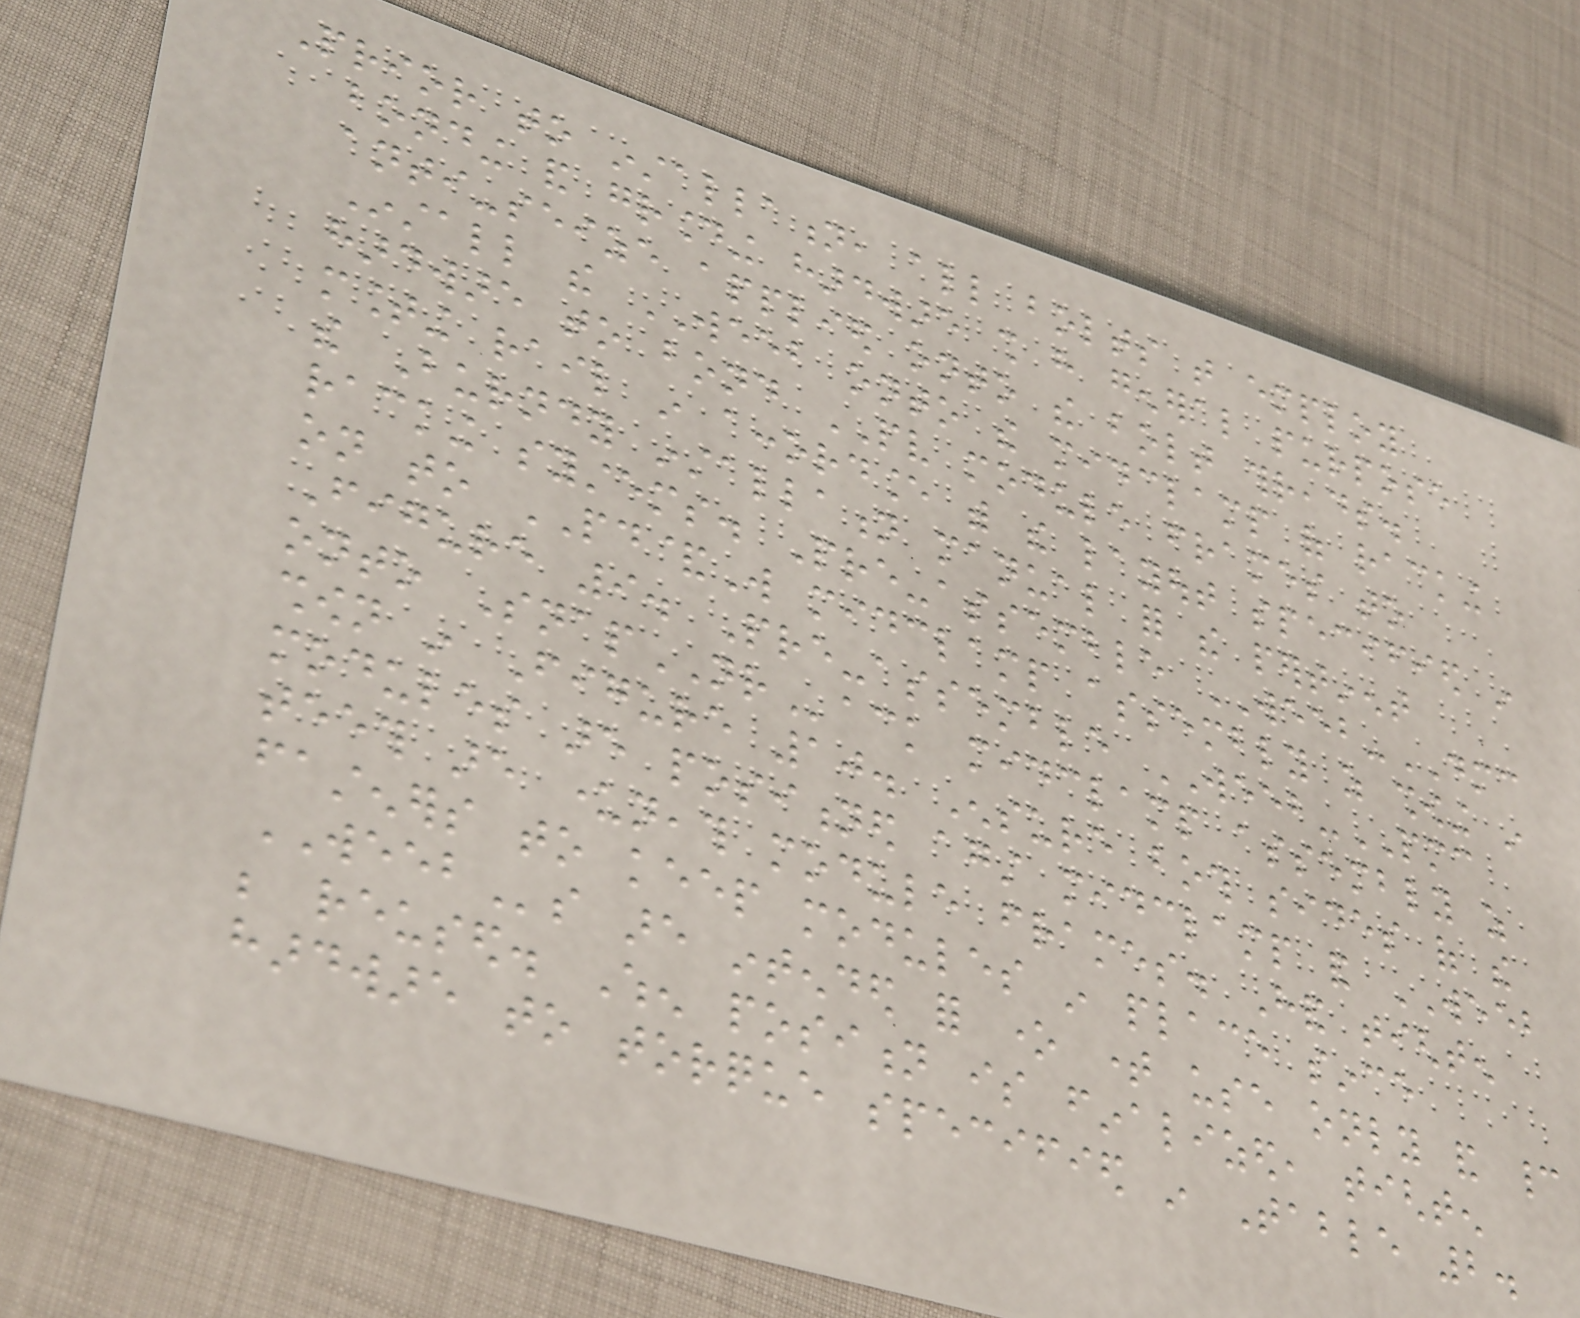Prior to installation, all bolts that employ
bonding and grounding hardware shall have general purpose
anti-seize applied onto the bolt threads.
Install the WEEB onto the midclamp of racking
hardware to bond PV module frames to
mounting rail in accordance with the layout specified in
the Burndy installation manual for the pertinent
racking systems. Pre-assemble WEEB-DMC
on to PD&W midclamp assembly as showing in
Figure 9. Pre-assemble WEEB-PMC
onto SnapNRack midclamp assembly as
shown in Figure 10. Ensure both sides of the
modules are positioned against midclamp and WEEB
teeth are underneath module frames. Hand tighten
fasteners to keep modules in place since
WEEBs are intended for one time use only and cannot
be reused. When position is finalized, tighten
hardware to torque specified in Table 2.
